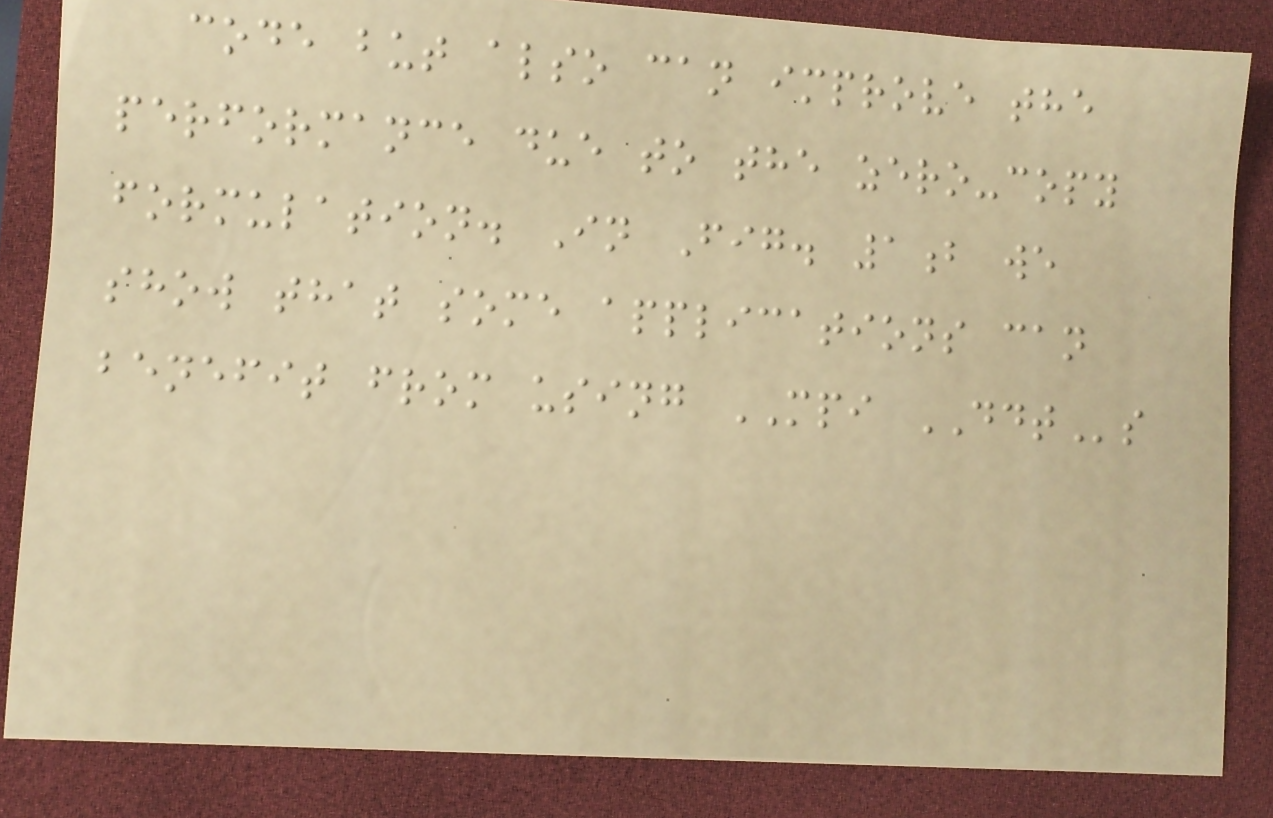code but also can improve the
performance due to the zero-copy
formulation. In Fig. 1b we
show that some applications can
benefit from using MPI DDTs
